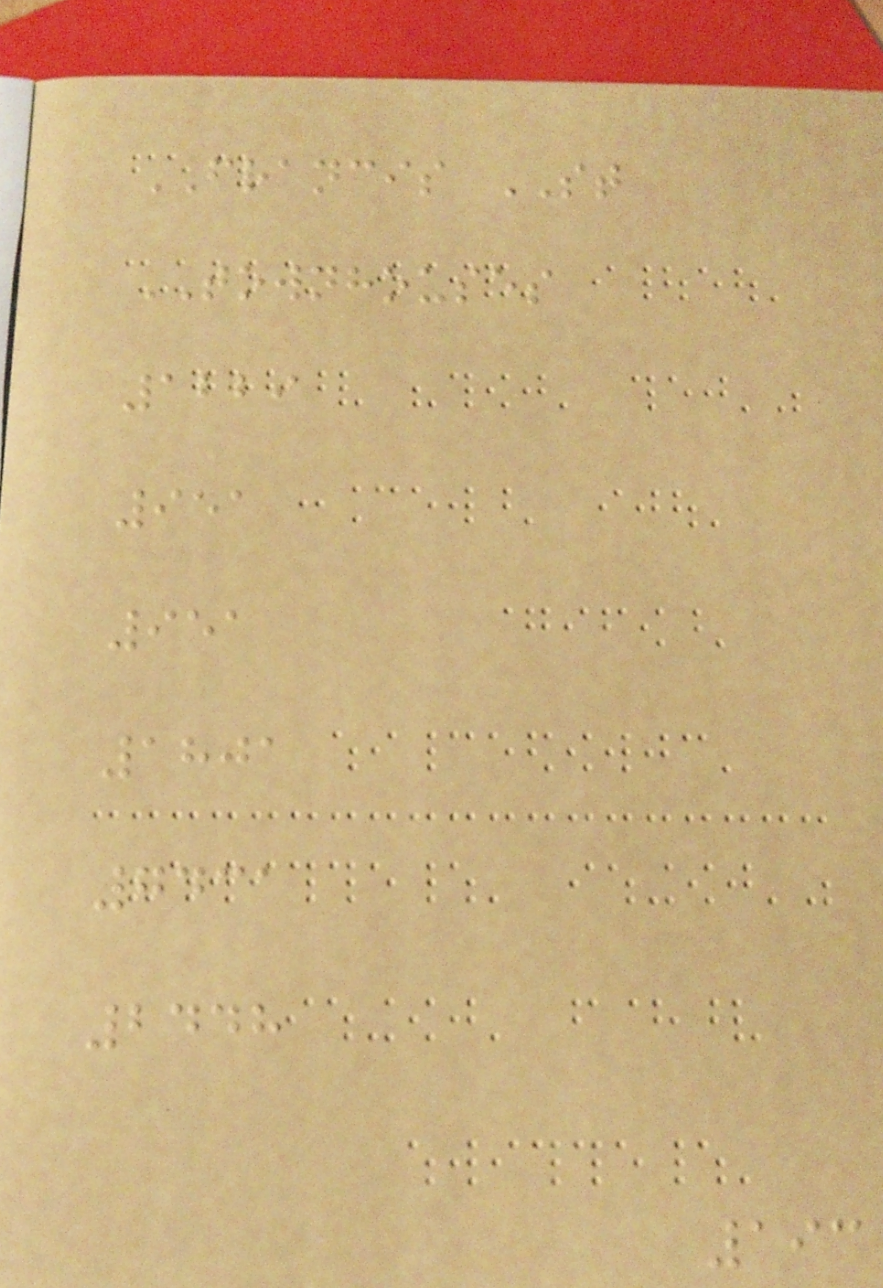FRANCIS ST
TOWNHOUSES
1229
951
951
1801
7431
2448
193
